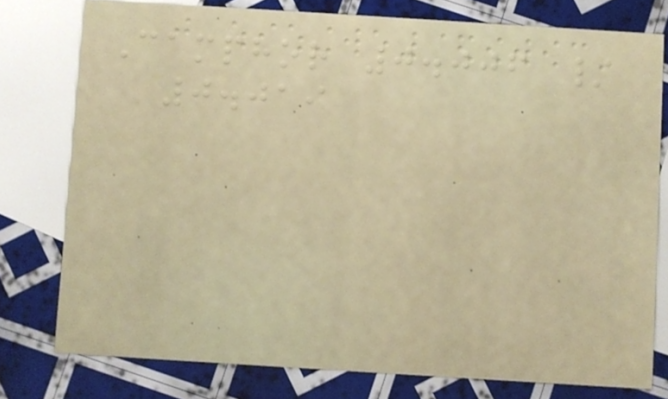Camphor 0.006 /
0.019
